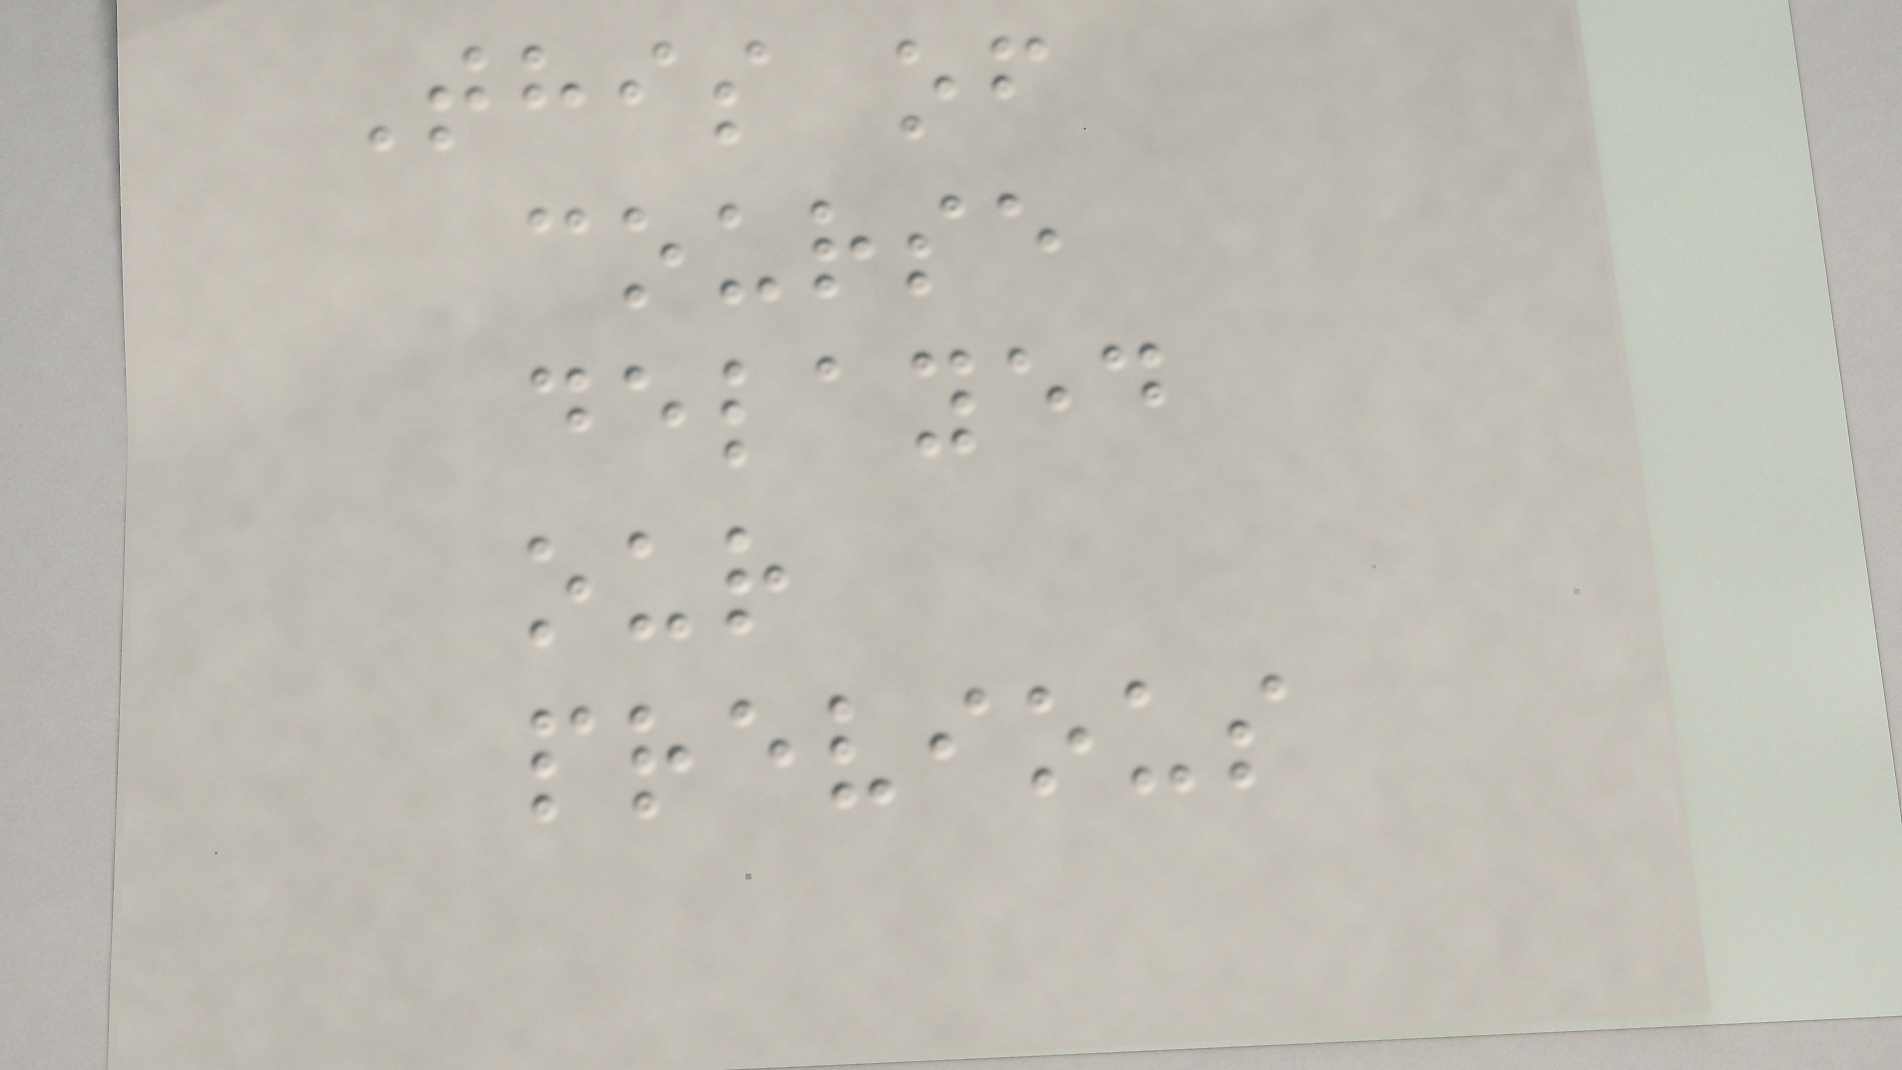This of
course
delayed
our
previous
